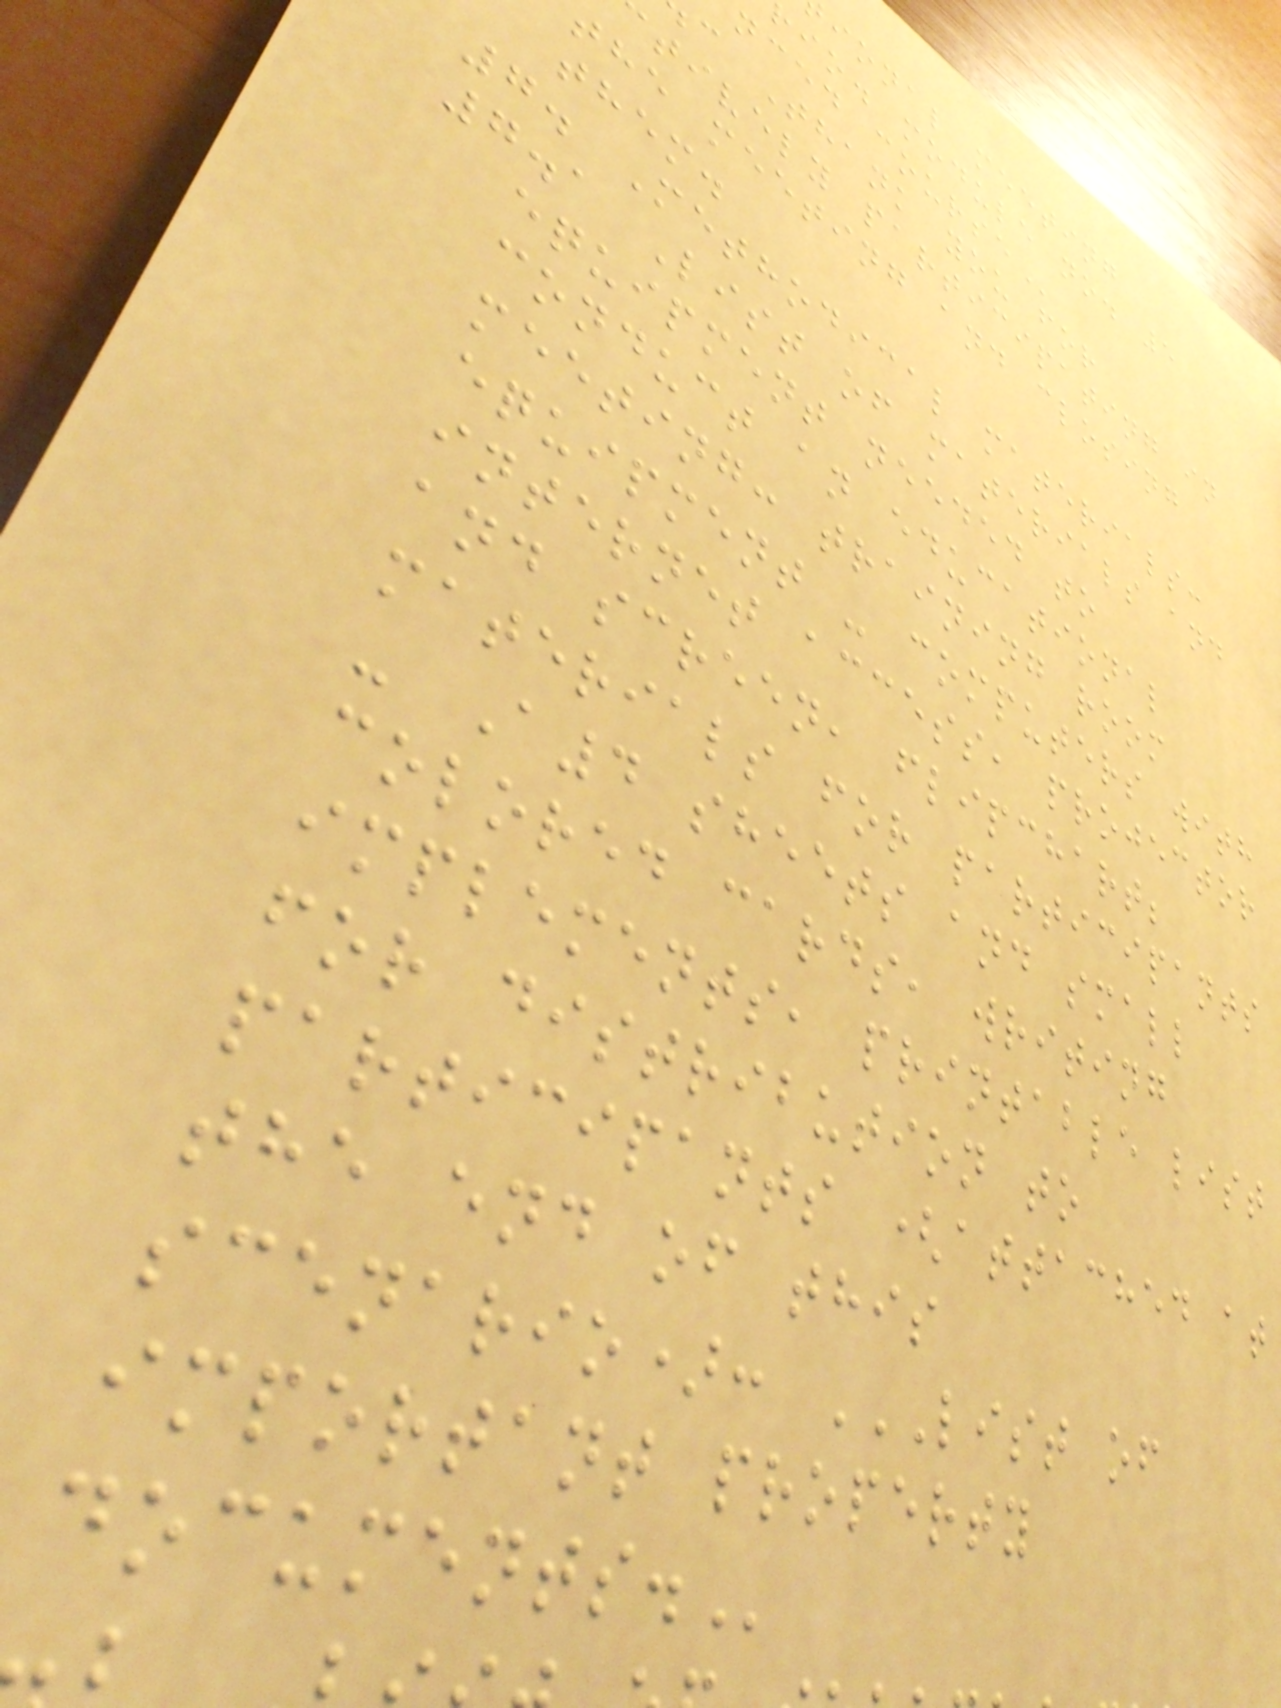ional meeting
io. module no. 5
c Thank you for
tively participating in
the meeting and closing
them.
7. Methodical materials:
7.1 List of materials and
equipment needed to
conduct an educational
meeting: training room
equipment - computers with
internet access, projector
and screen, flipchart;
materials for participants
- A4 sheets and small
colored cards, writing
implements, printable list
for distribution to
participants (attached at
the end of this
scenario): LIST OF
important property
